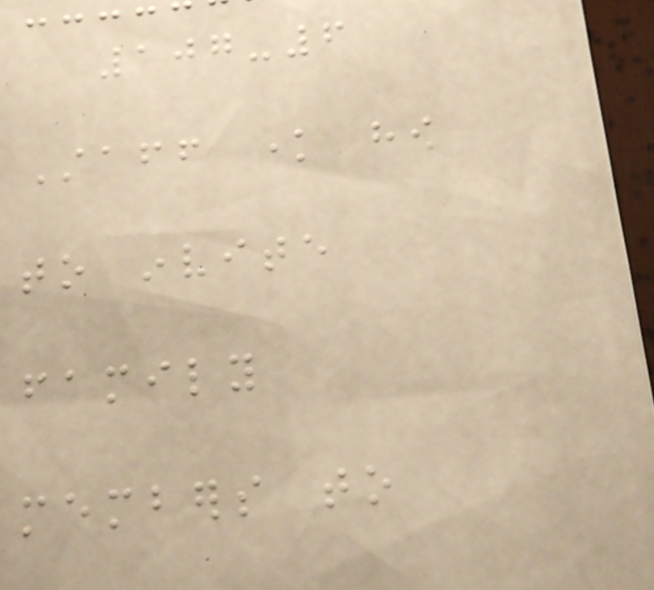107-6
Staff know how
to invite
family
members to
